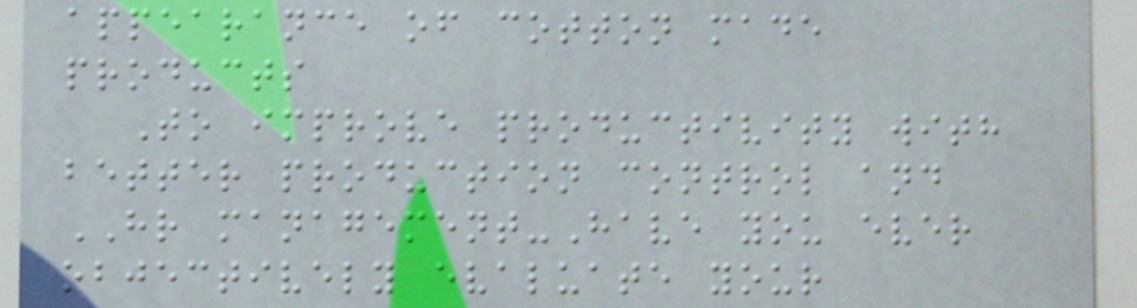appearance of cotton made
products
To improve productivity with
better production control and
HR management-Have you ever
objectively evaluate your
